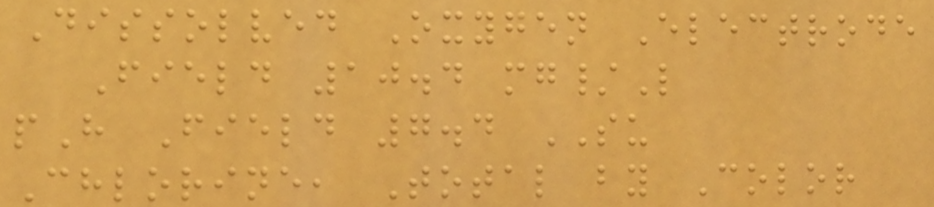Dissolved Oxygen Electrode
Field 10.4 mg/L
pH Field 7.4 SU
Chlorine, Total by Color
